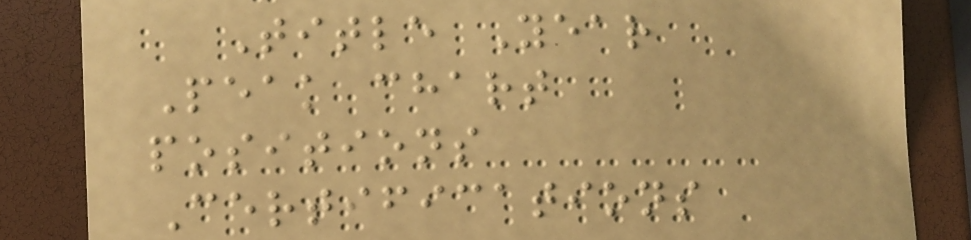Title Year
Peak chart
positions
Certifications
